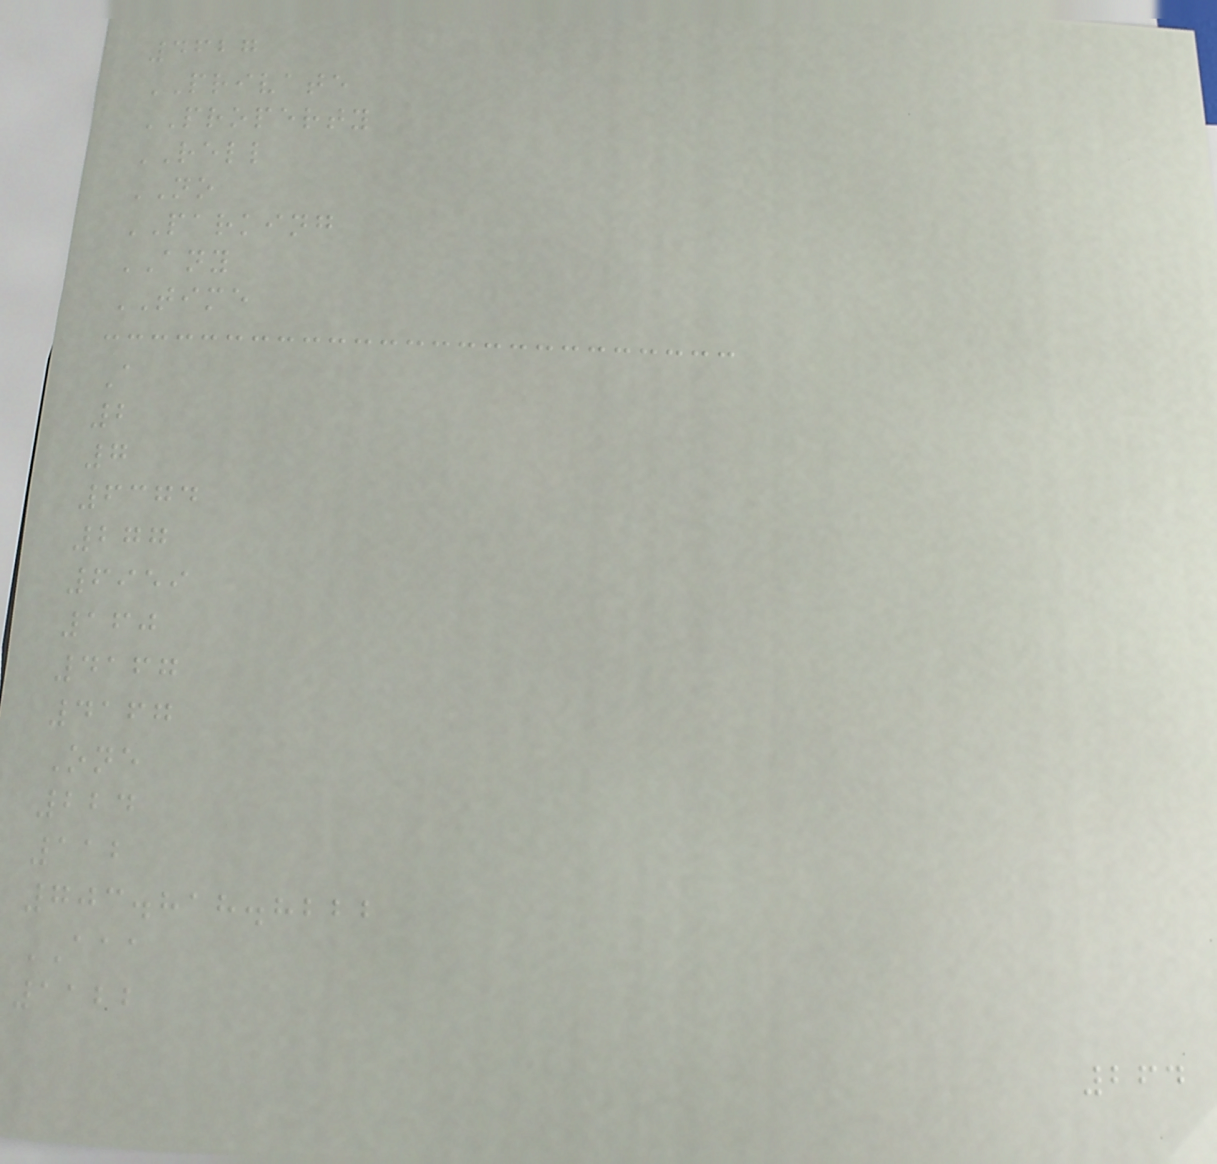4627
PRIVATE
PROPERTY
RELL
NO
PARKING
ANY
TIME
A
2
7
6374
277
6959
160
4167
4167
One
224
112
703.818.8222
AAA
1122
264
